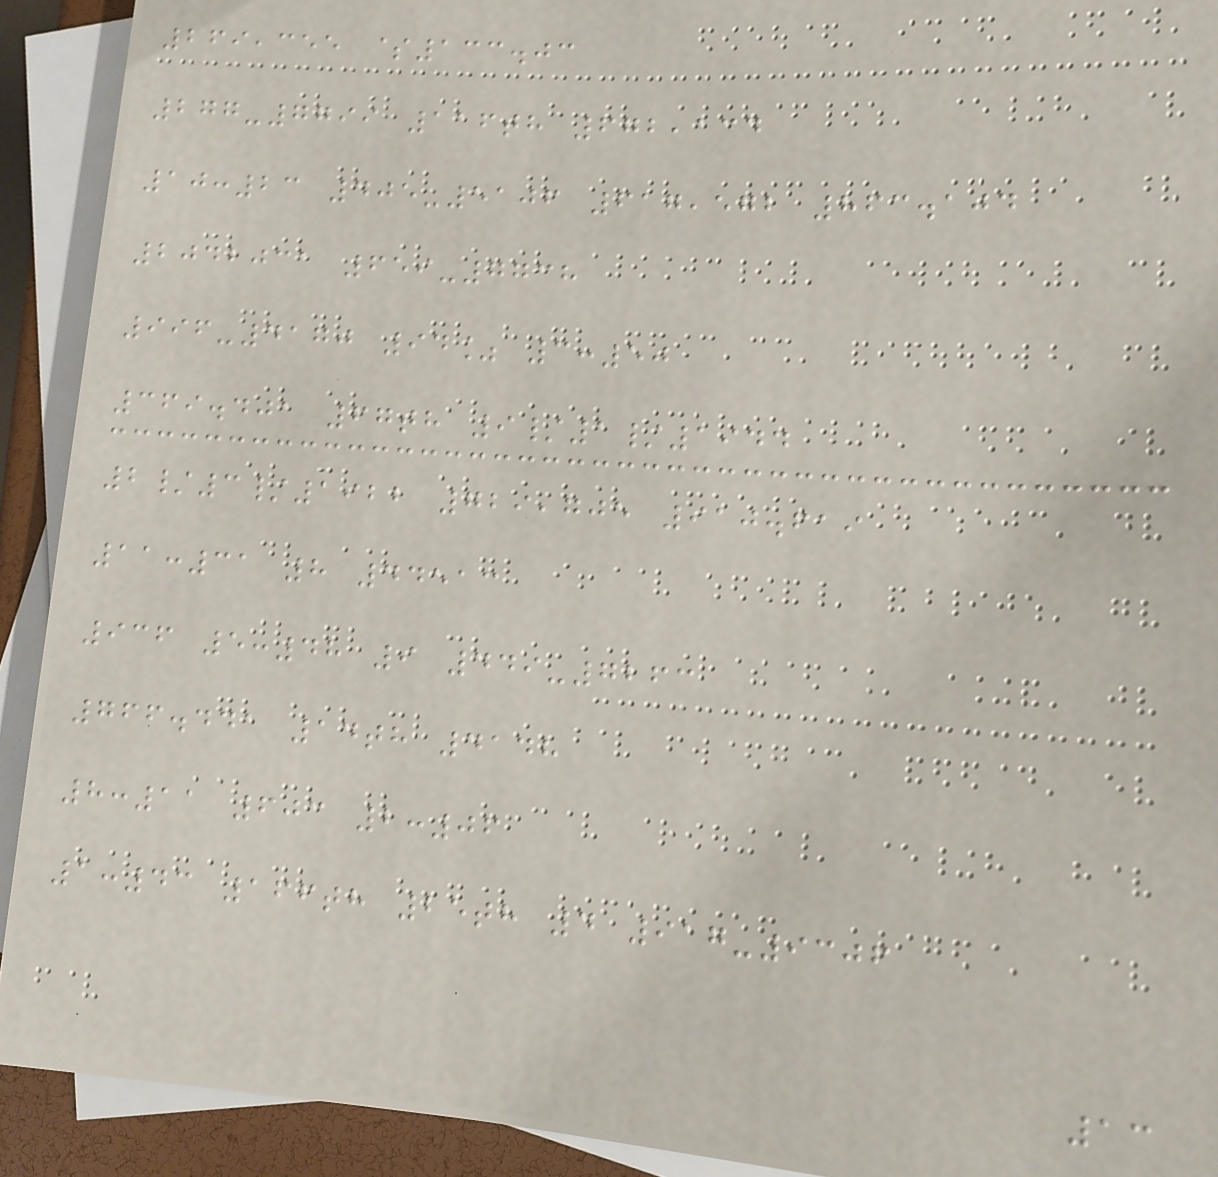269,355 $133.03
277-7799 116th 672,134
10:23 405-5106 617,572 863.104
2042031 659-7738
996-4170 94% 3:50
369.401 67th 9/1/1944
2/3/1922 729,705 910.619
11:31 8 44513
936 5:48 9 449-7263
766.441 14th 4148
8:11 603 2:06
1:43 166th 25th 4 917-9306
13
